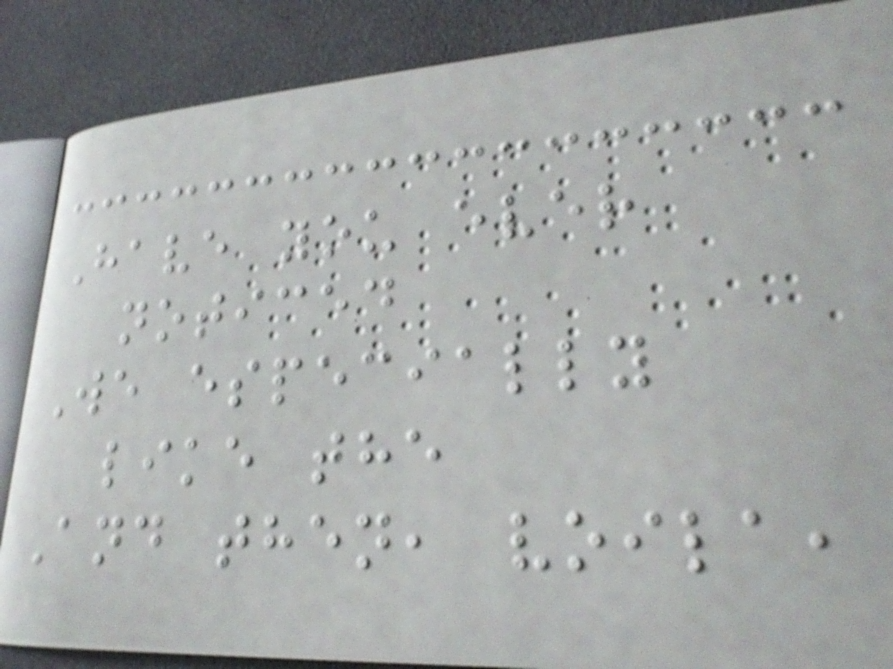Have you ever
noticed
We especially
like the
And then, voila,
